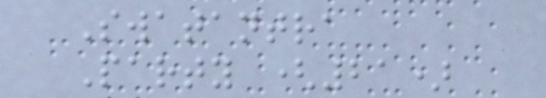Swatantra
Party (21)
